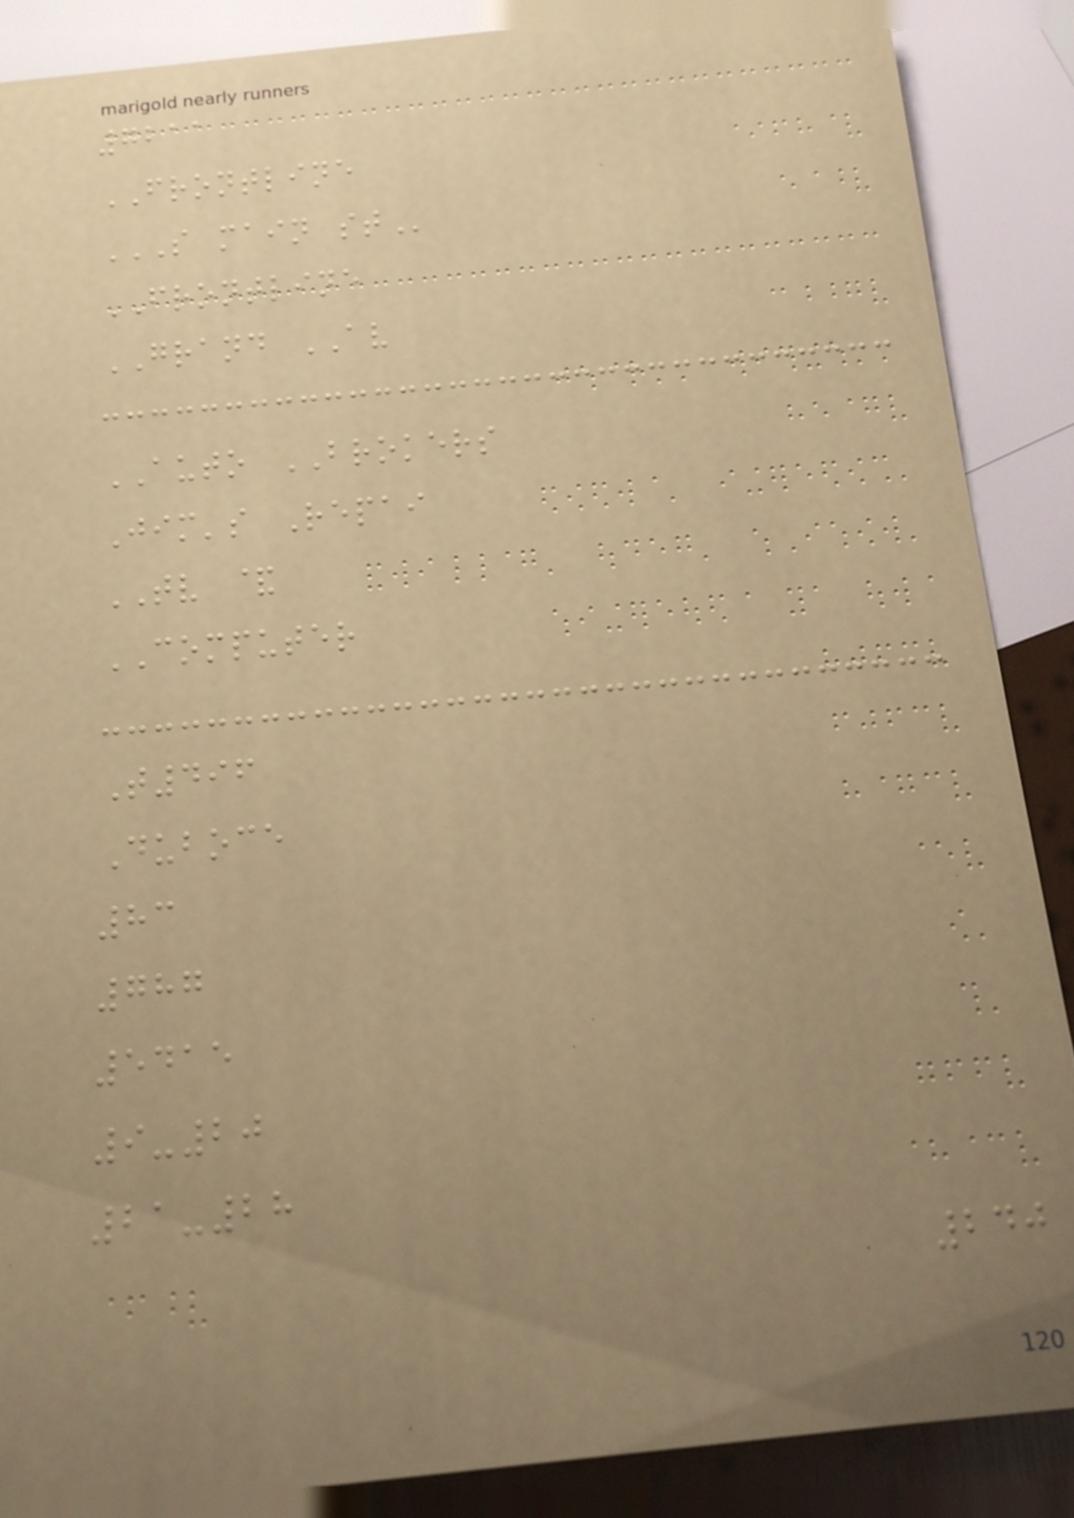7211
FRONTLINE
S MAIN ST
FRONTLINE
GRAND AV
AUTO BROKERS
Jim's Repai
TV &
COMPUTER
T496
Duboce
83
787
5415
9-20
21-28
240
